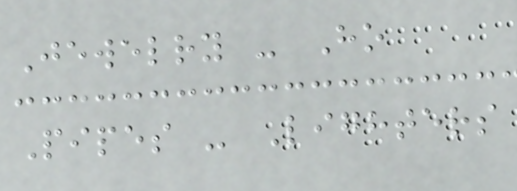Jewelry - Ho
Pipes - Lighters
